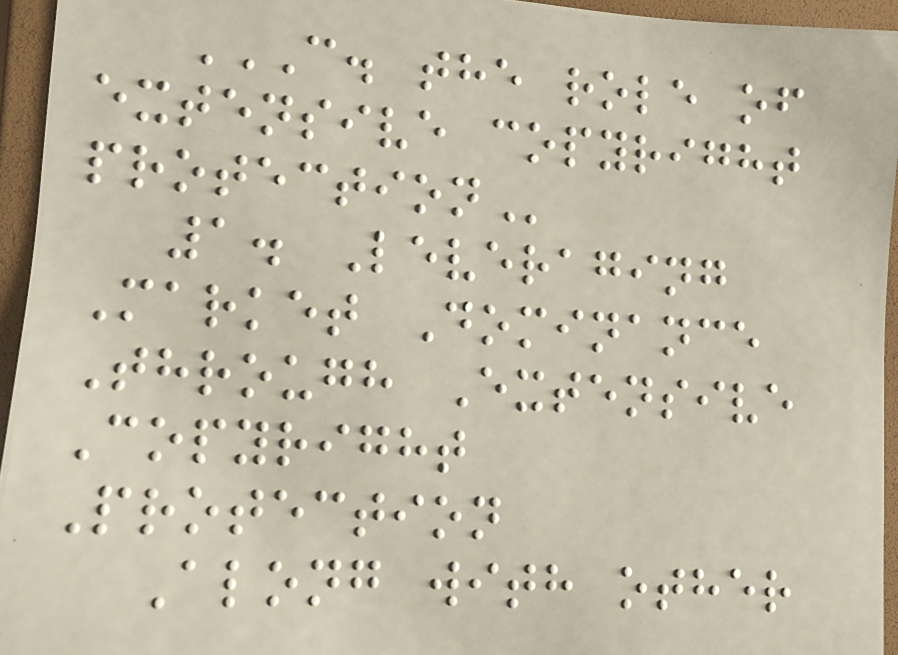C. THE ROLE OF
EXTENSIVE COPYRIGHT
PROTECTION
1. Leveraging
Market Dominance
Through Extensive
Copyright
Protection
Along with other
